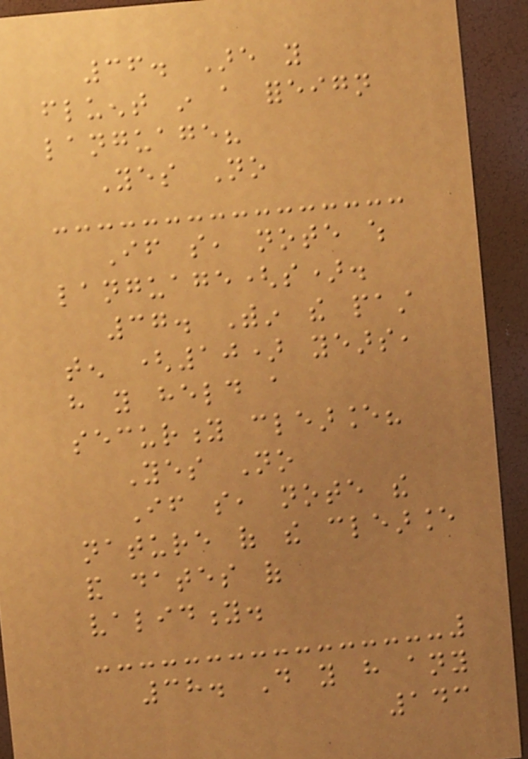36. Are you
fluent in a foreign
language?
Yes No
If so, note which
language(s).
37. Within the past
ten (10) years,
have you held a
security clearance?
Yes No
If so, note the
nature of the clearance
and dates of
validity.
38. Do you have any
143
